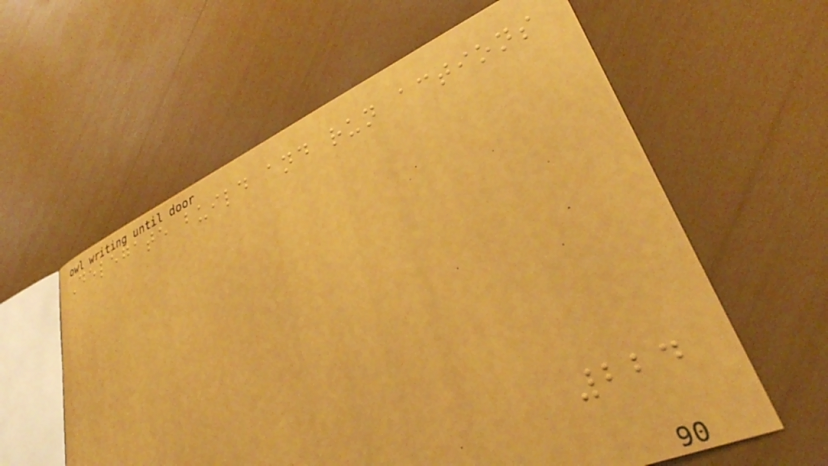Delegate build and run actions
224
